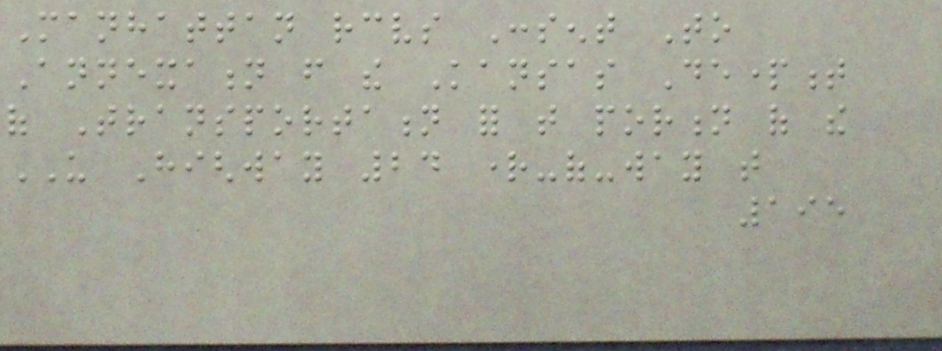Manhattan receives Consent To
Annexation from the Kansas Department
of Transportation for that portion of the
US Highway 24 right-of-way that
195
